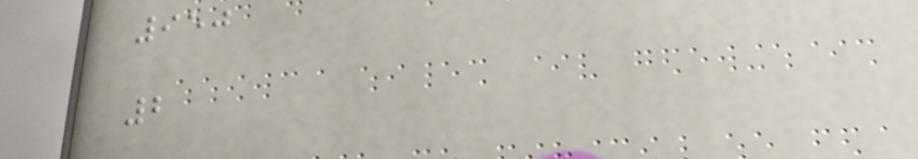950
2
